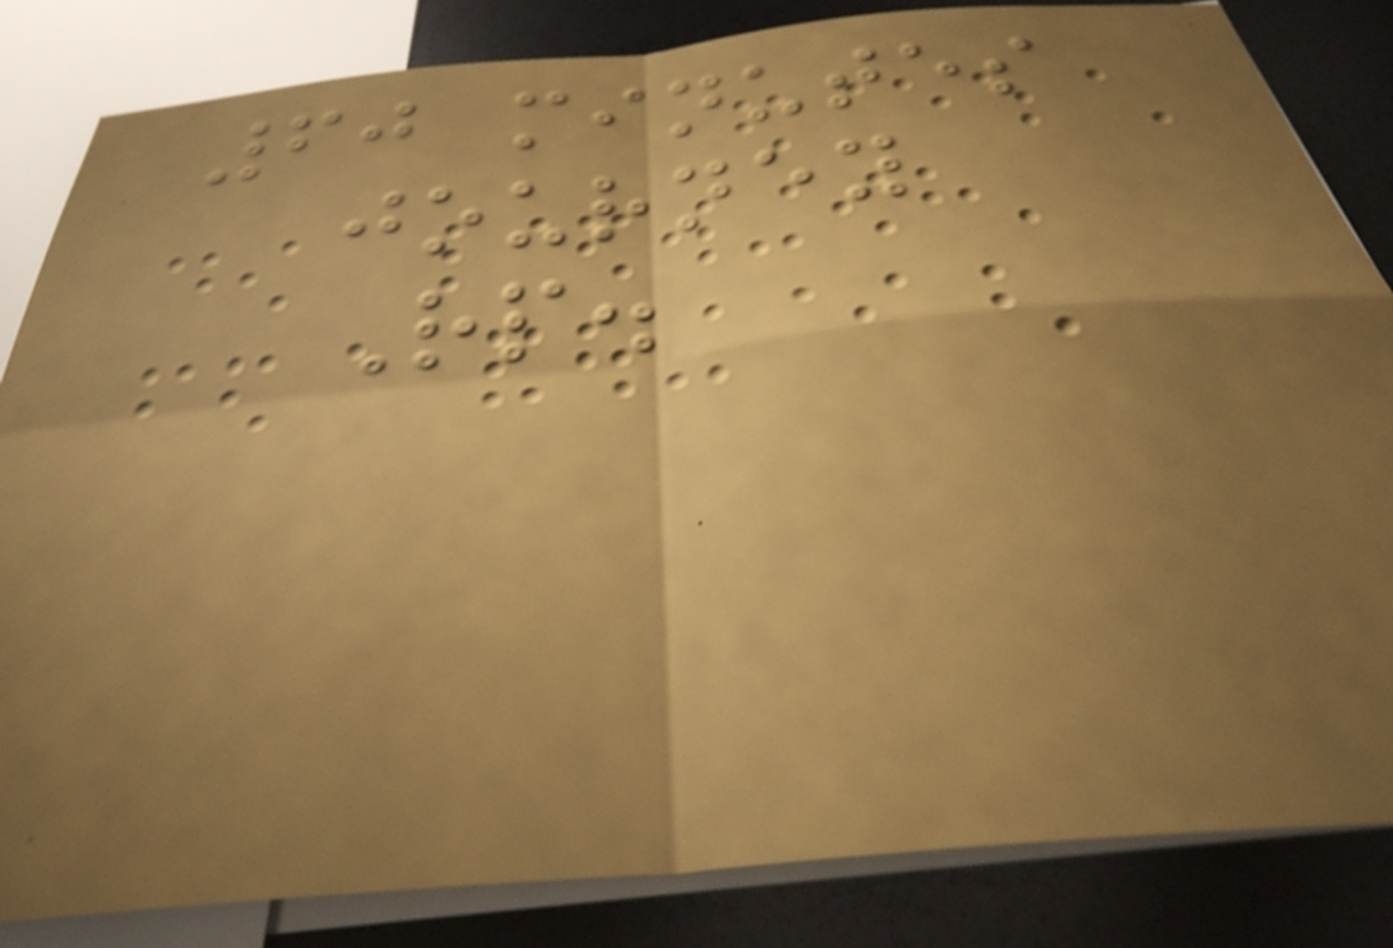60 minutes
journey
Rp.
